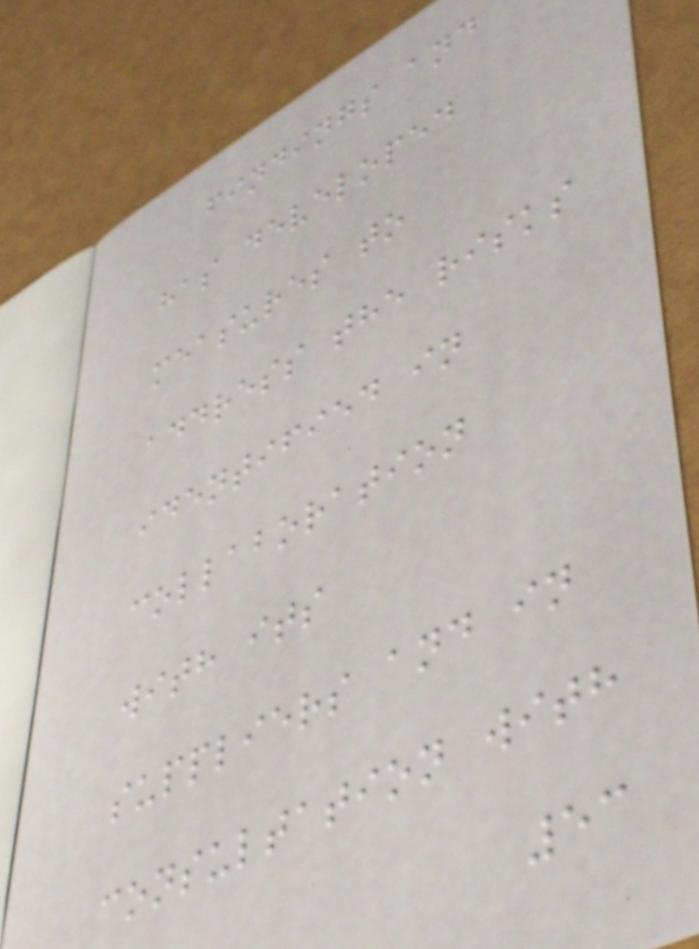findings and
has developed
measures to
address the risks
identified in
collaboration
with its
suppliers and in
consultation with
53
